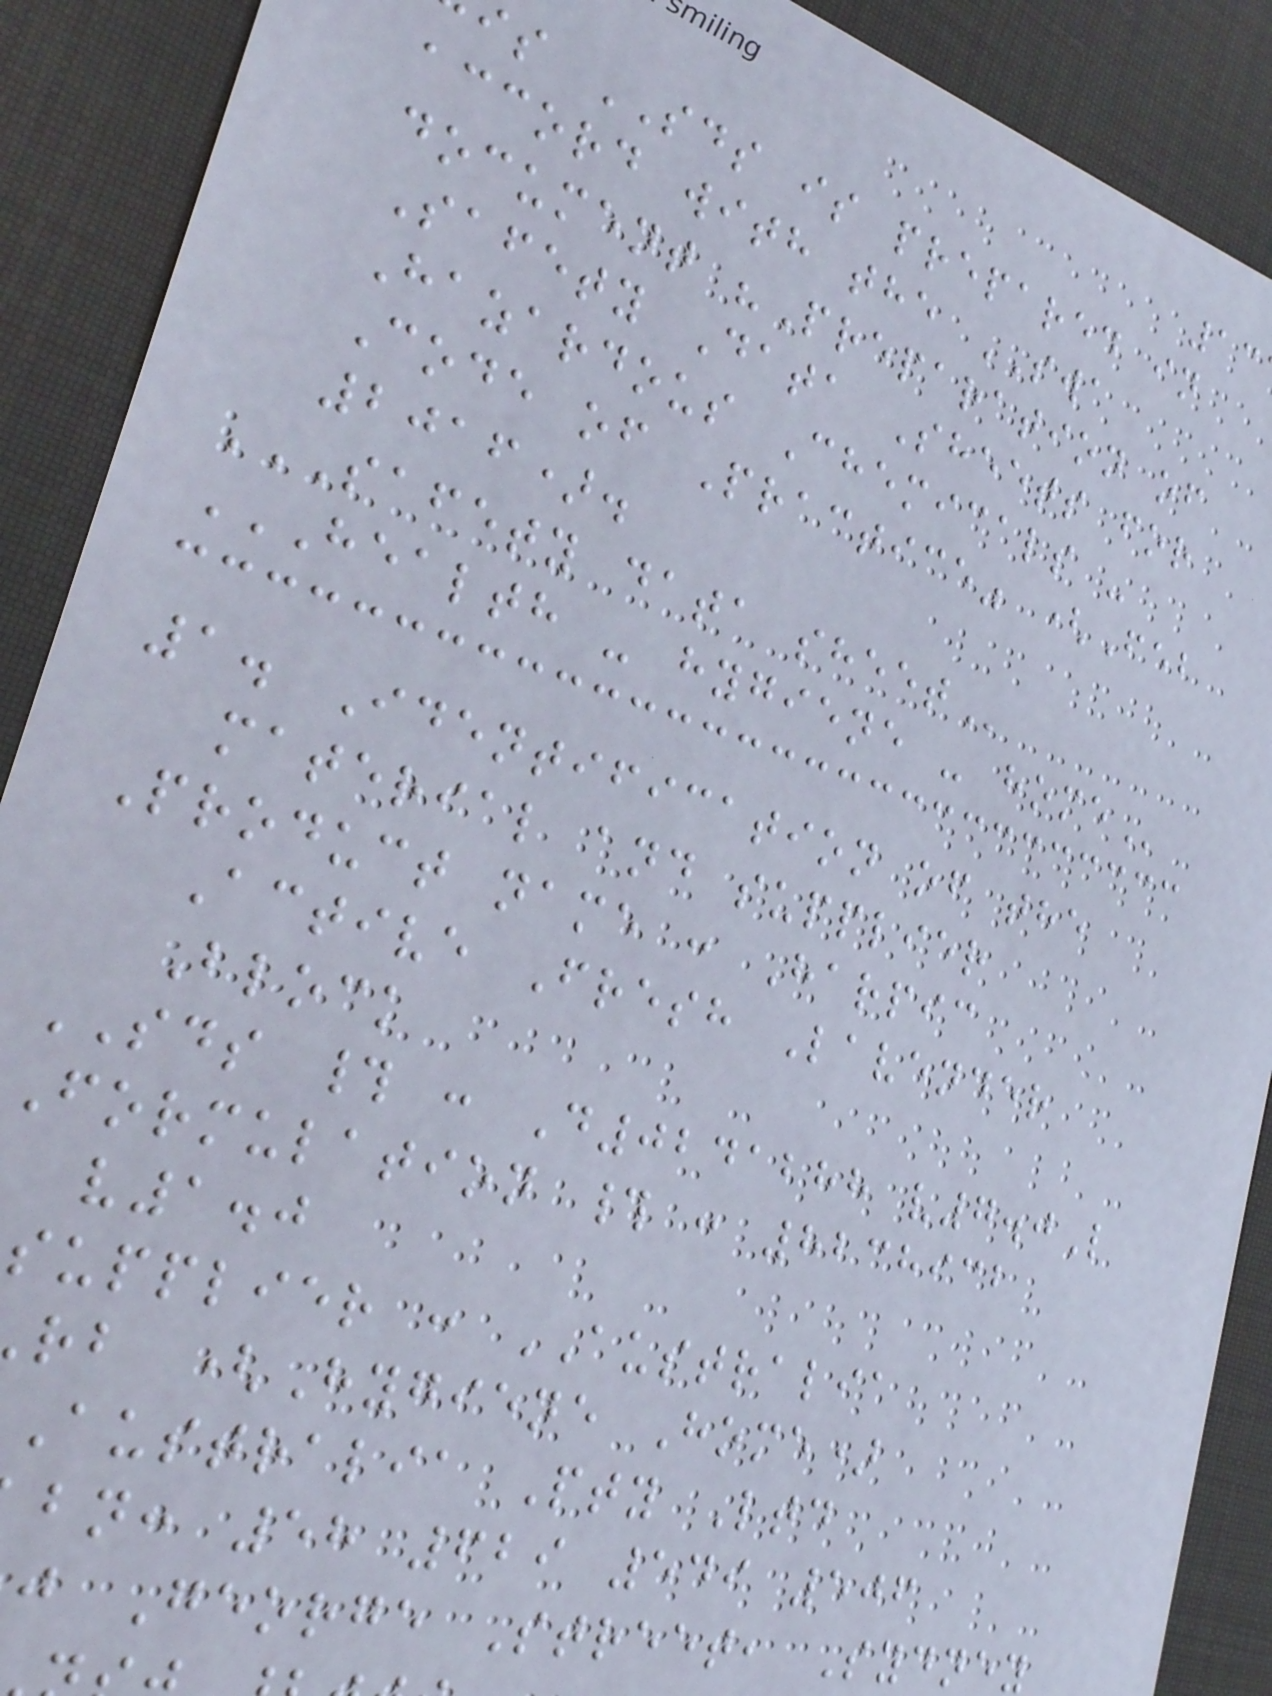s SDS is prepared in
accord with the SWA
document "Preparation of
Safety Data Sheets for
Hazardous Chemicals -
Code of Practice" (Feb
2016).
SAFETY DATA SHEET
HEALTH - HYGIENE - HOME
1. Identification of the
material and supplier
Product name : Harpic
Active Fresh Lavender
Block
SDS # : D0241288 v7.0L
Formulation # : 8238932
v1.0
supplier : AUSTRALIA
rb (Hygiene Home)
Australia Pty Ltd
bn: 58 629 549 506
j George Street, Sydney
